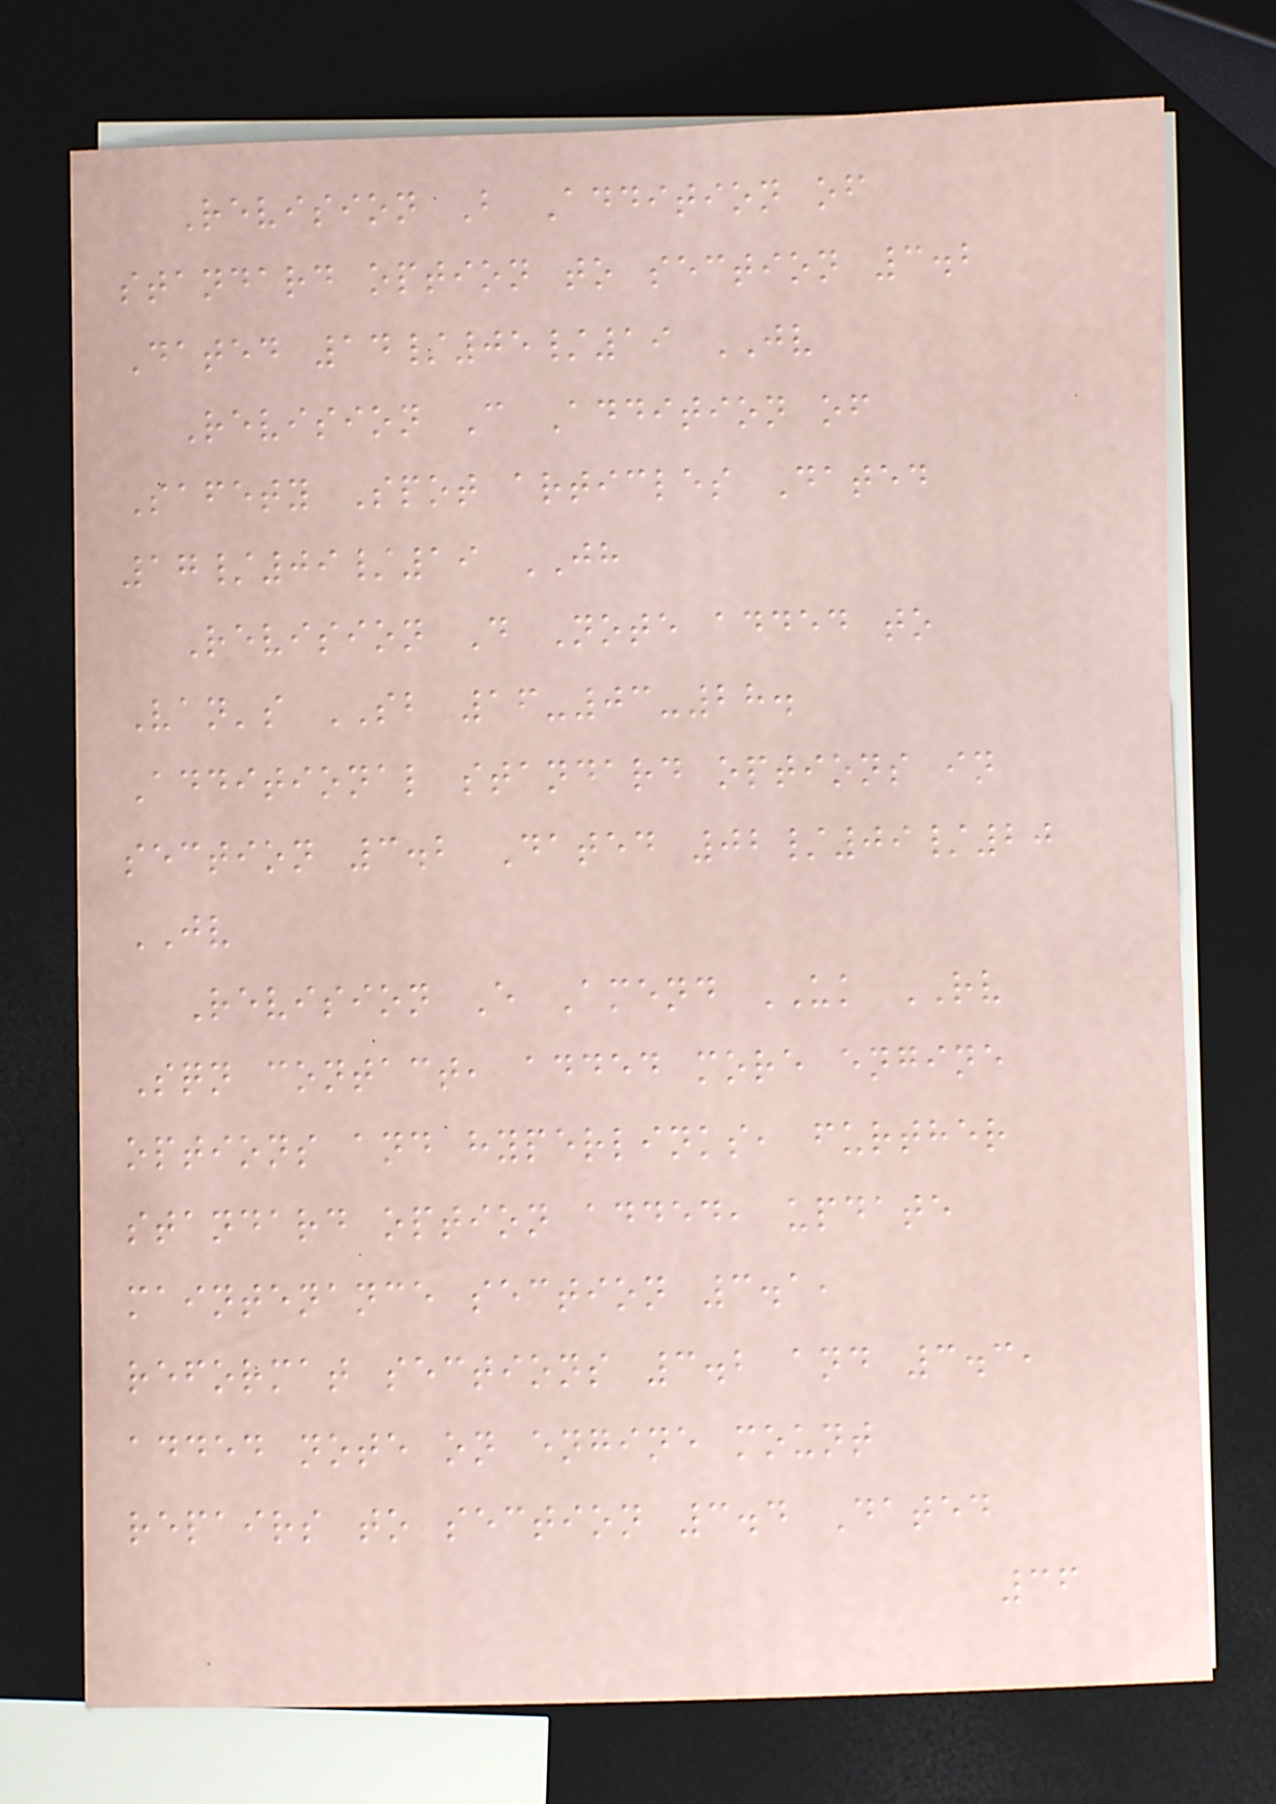Revision B Addition of
standard option to section 3.2
Dated 14/05/19 JV
Revision C Addition of
Safety Spot articles Dated
17/09/19 JH
Revision D Note added to
Van's SB 16-03-28.
Additional standard options in
section 3.2 Dated 02/09/20
JV
Revision E Amend UK RV
Sqn contact, added more engine
options and hyperlinks, further
standard option added, update
maintenance section 3.1,
reformat sections 3.2 and 3.3,
added note on engine mount
repairs to section 3.4 Dated
36
